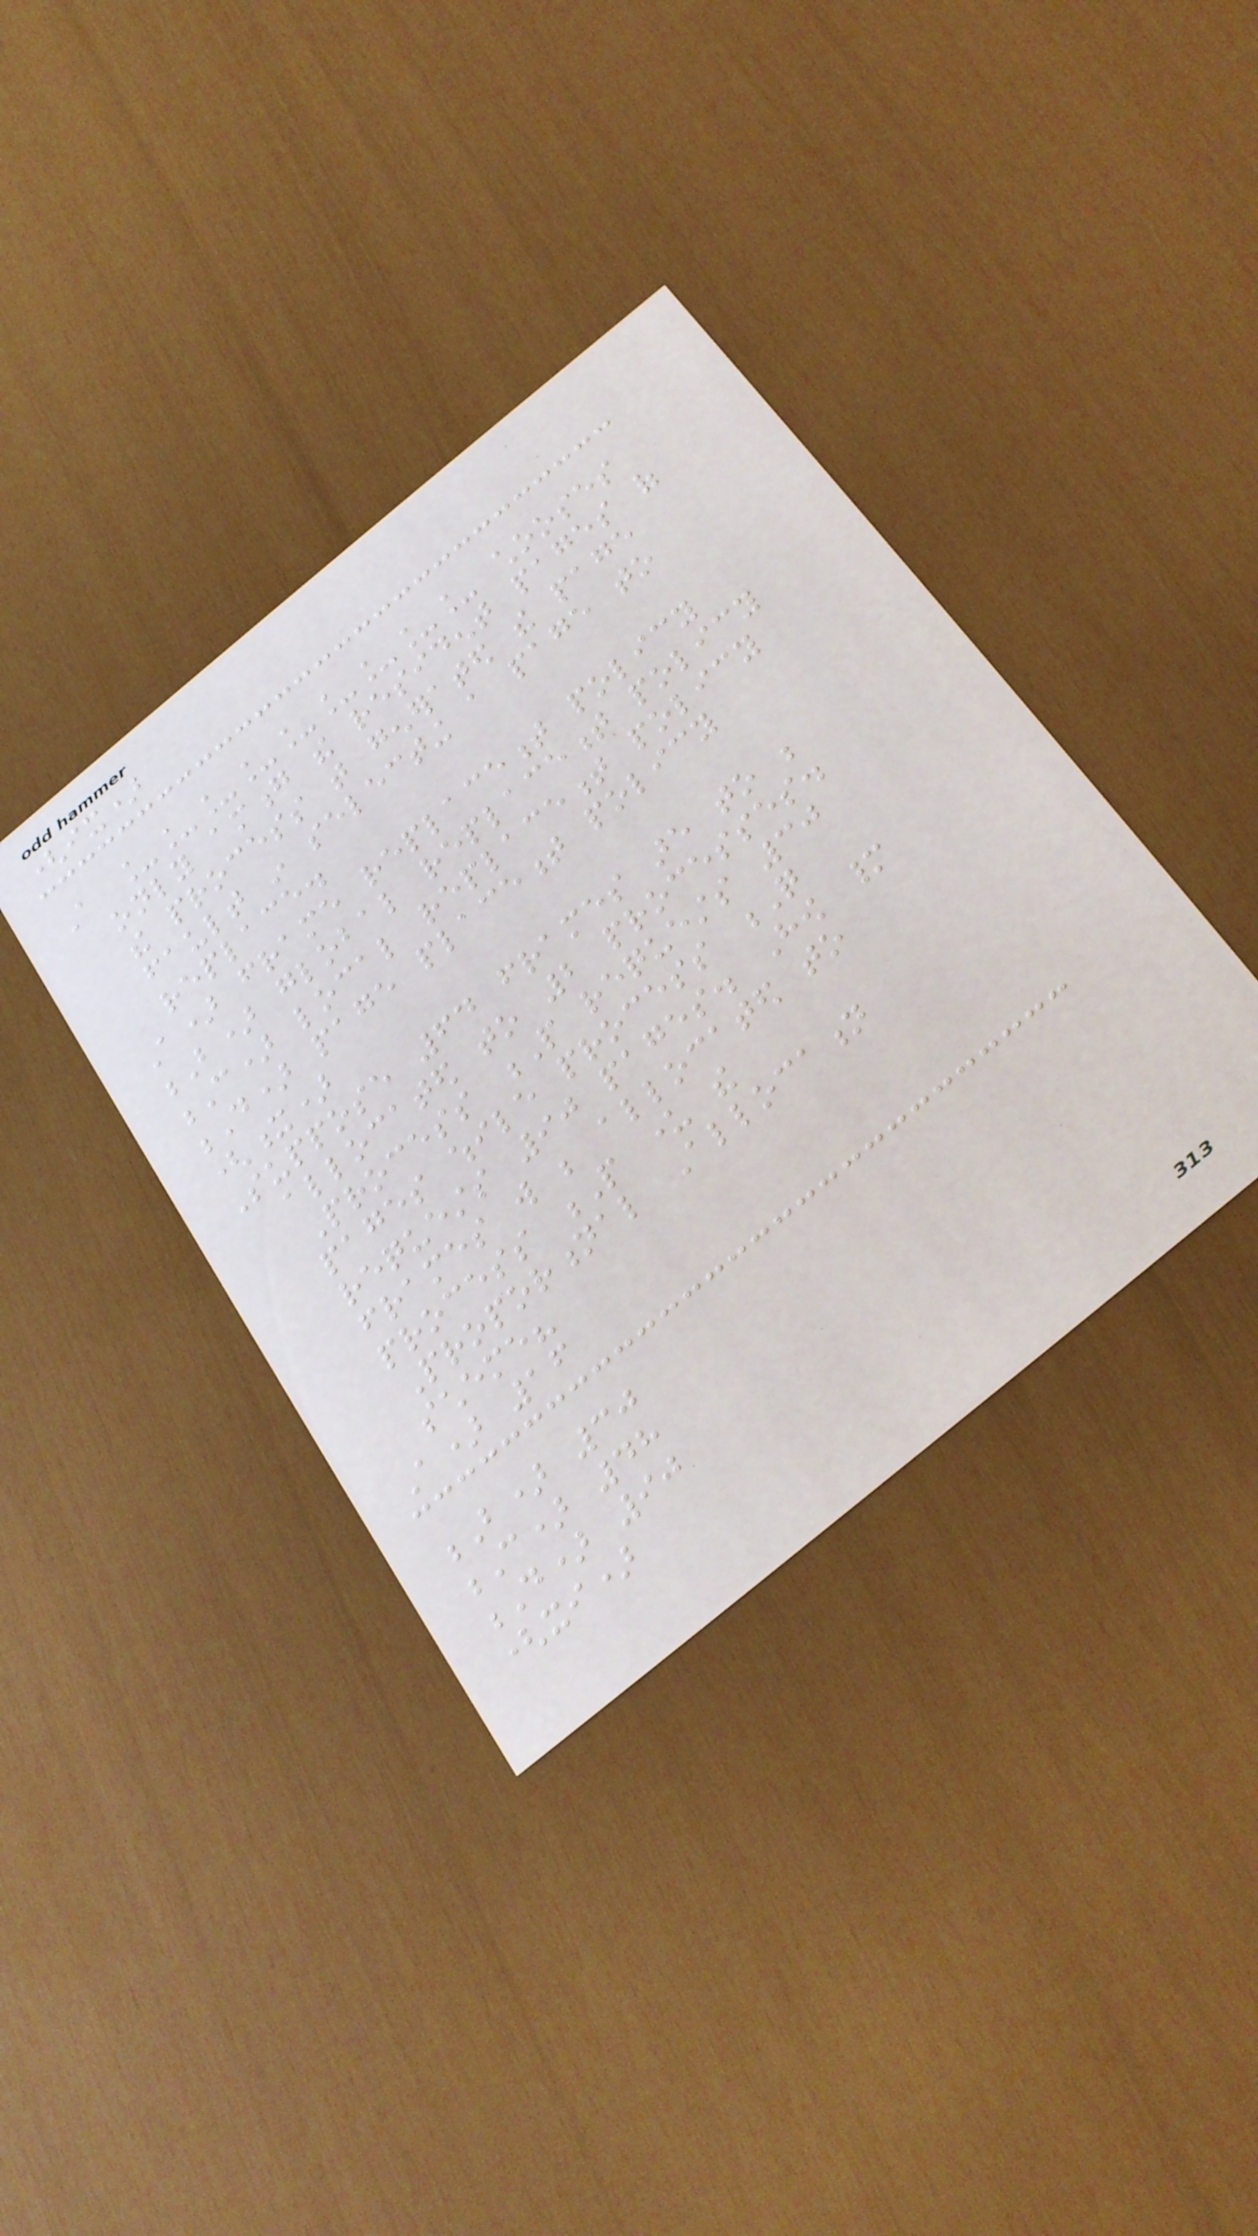(ix)
A _________ chooses
only among the resident pages of
the process that generated the page
fault in selecting a page to
replace.
A) frame replacement policy
B) global replacement policy
C) local replacement policy
D) page placement policy
(x)
Suppose 64 frames are to be
allocated to 2 processes.
Process P requests 30
pages while process Q
requests 90 pages. How many
frames will be allocated to
process P under the
Proportional Allocation
scheme?
A) 16
B) 30
C) 48
D) 90
(xi)
